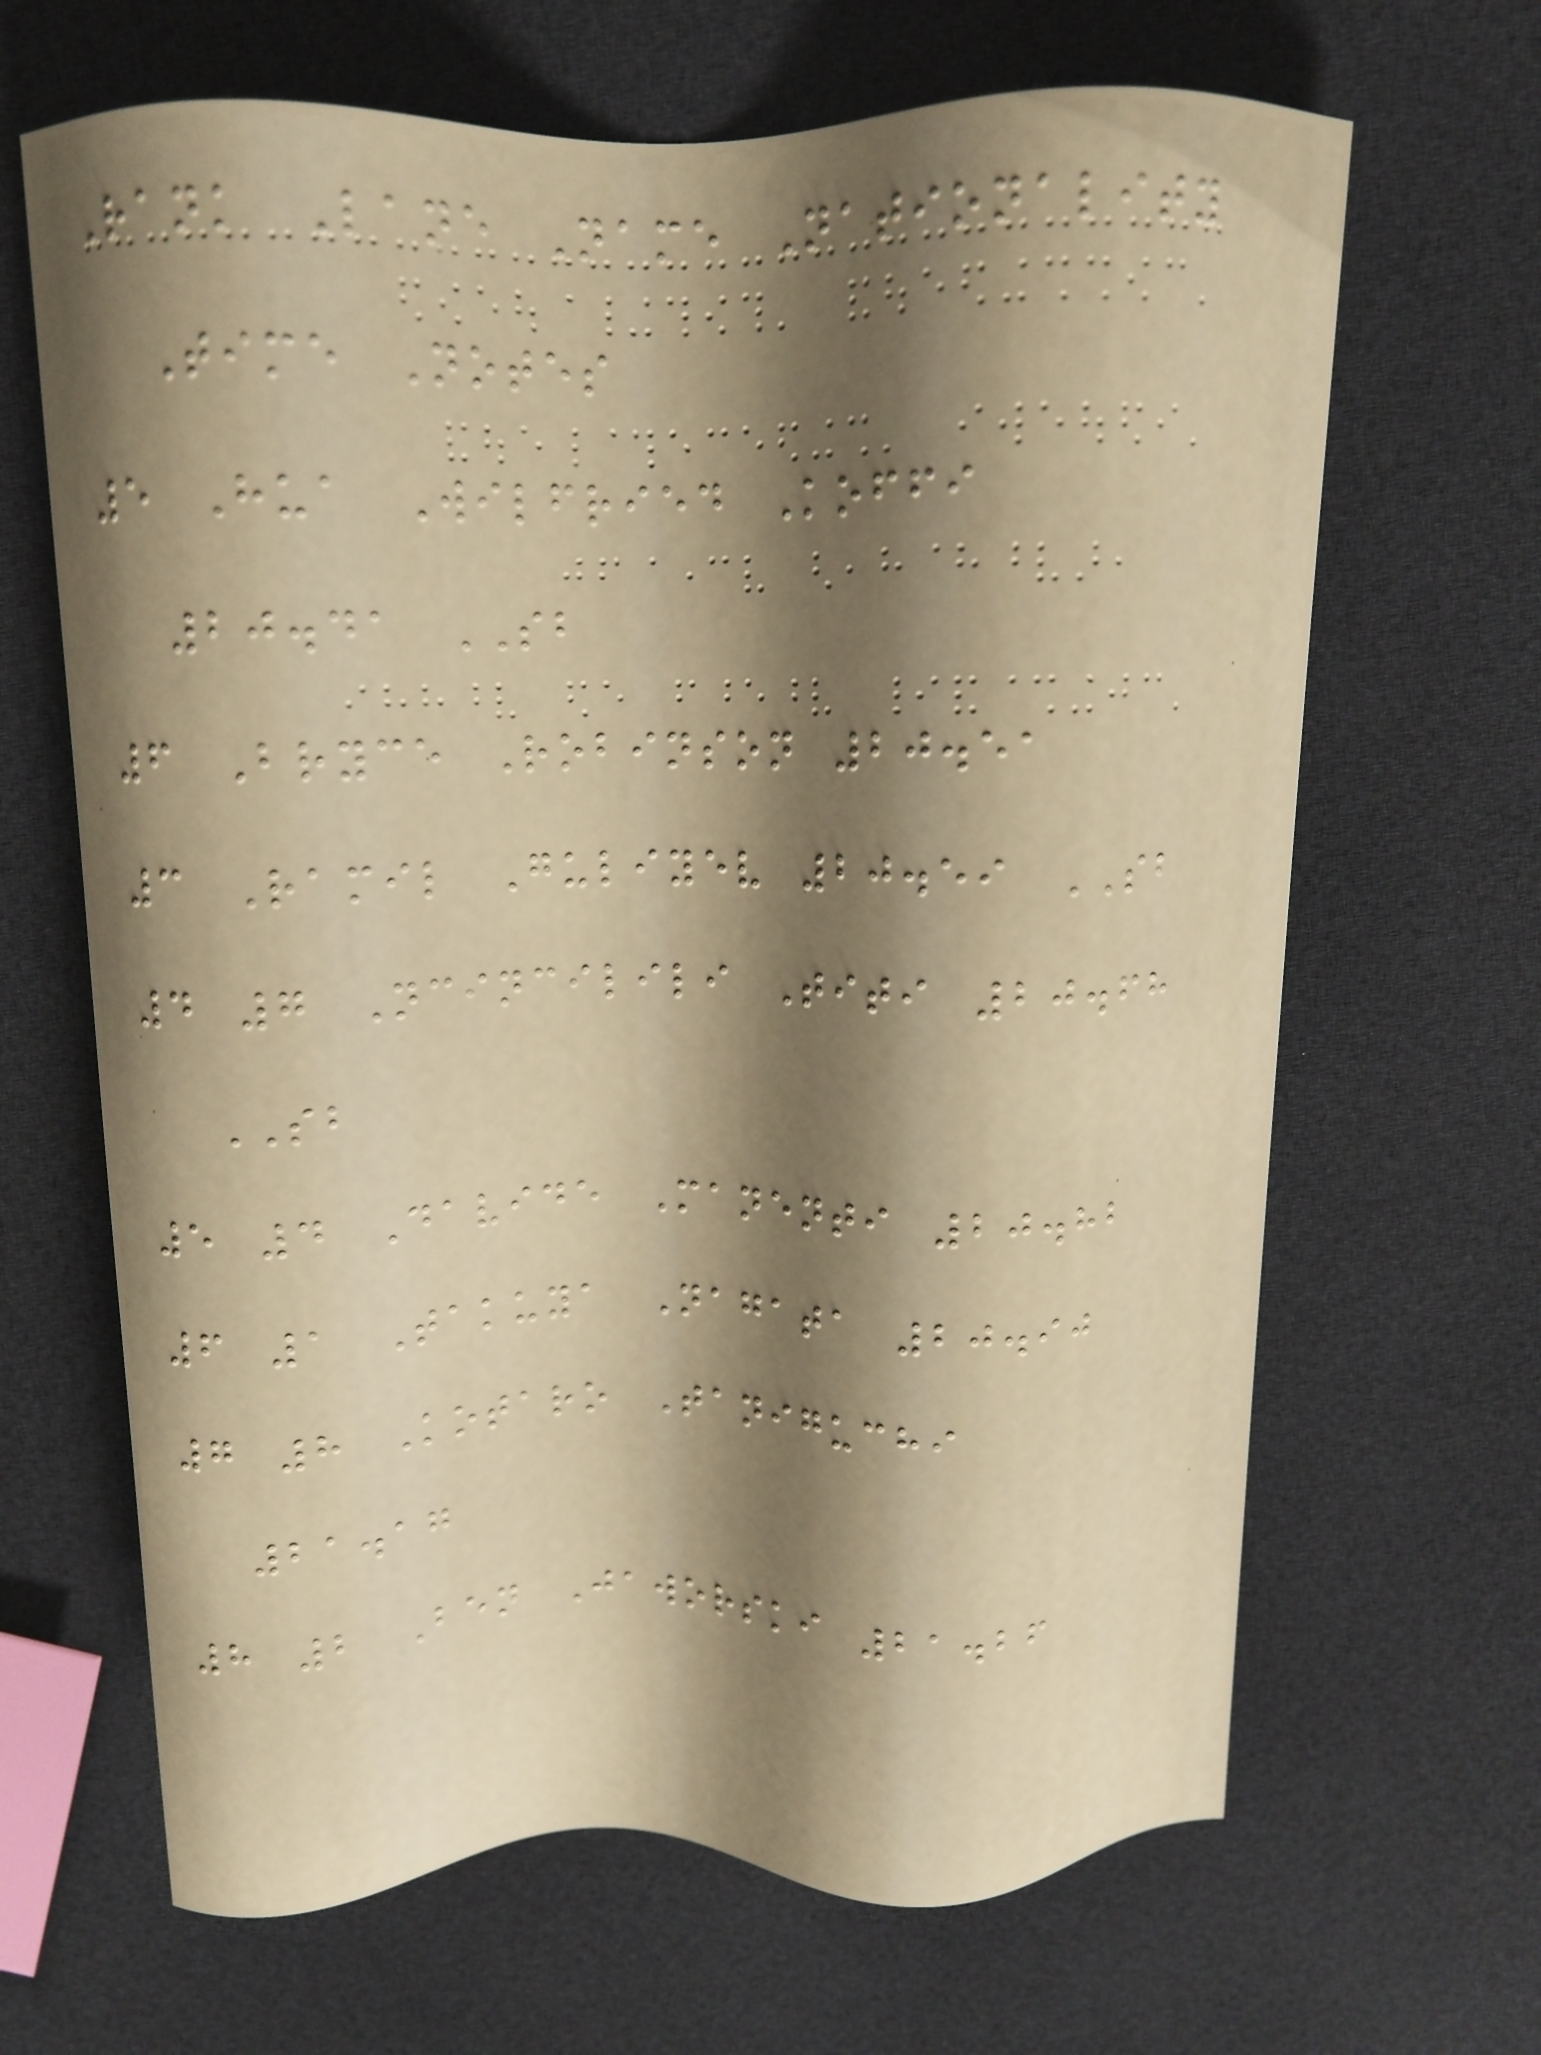Rank Lane Name Nationality
Time Notes
5 Hua Wilfried Koffi
20.41 SB
6 Bryce Robinson 20.51
3 Ramil Guliyev 20.59 SB
4 7 Ncincilili Titi 20.68
SB
5 4 Davide Manenti 20.82
6 1 Takuya Nagata 20.90
7 8 Kotaro Taniguchi
21.17
8 2 Ben Jaworski 21.26
